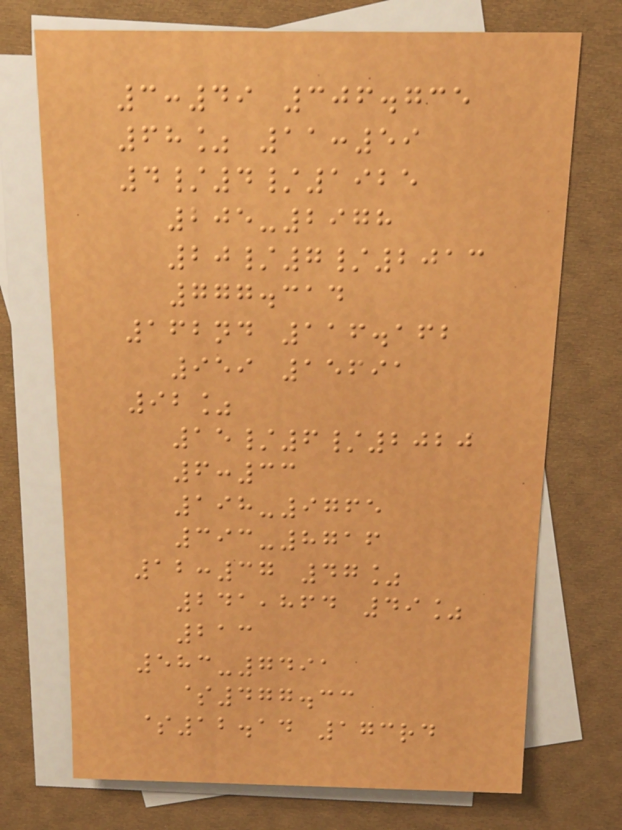3:49 306.735
68% 11:59
4/4/1925
205-2978
20/7/2013
777.314
162nd 116.162
959 15691
92%
15/6/2020
6:33
198-9765
393-8716
12:37 47%
241,864 49%
213
583-7491
$477.33
$12.14 173rd
